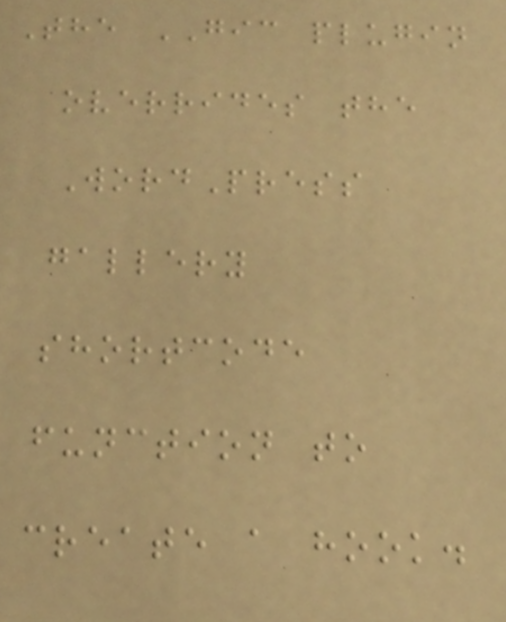The GIC plugin
overrides the
WordPress
gallery
shortcode
function to
create a hook.
